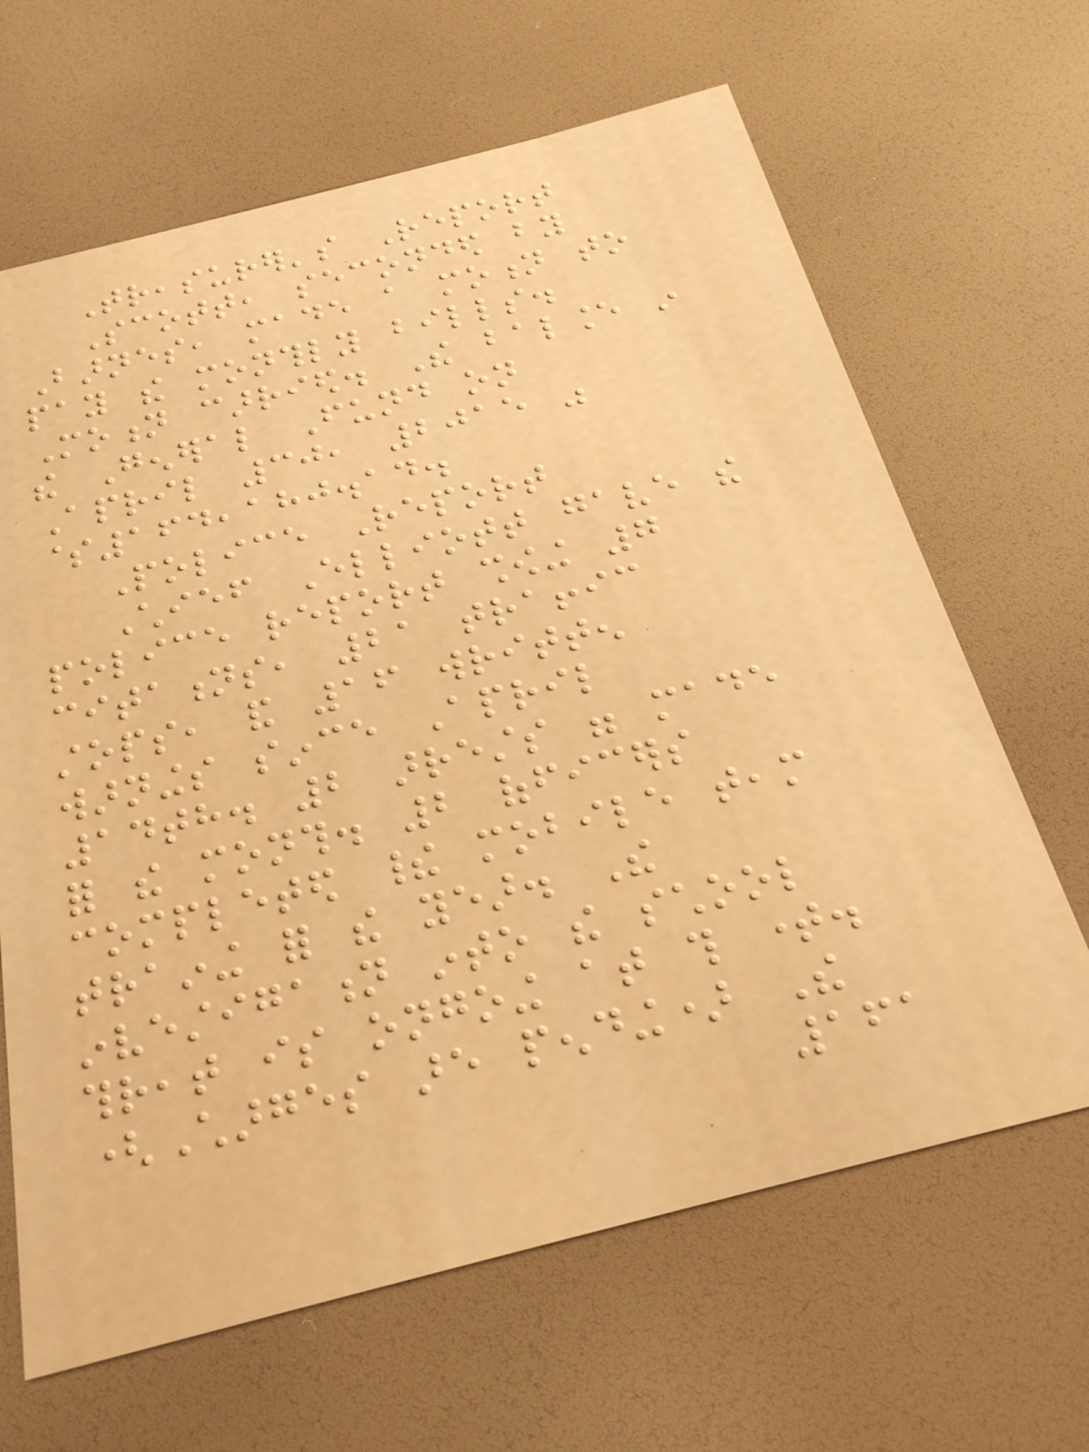Treasurer's Report
Scott, seconded by
Barnes, made a motion to
pay the monthly bills.
Motion carried. The balance in
the General Fund on
April 30, 2015 was
$164,180.14.
Police Report
Chief Elliott gave the
police report showing 7
citations, 21 traffic
stops, and 16 written
warnings since April
14th. 2 arrests were made
for the month. 2 officers
completed their mobile team
training for the year. The
investigation into the school
threat is ongoing at this time.
(Charges are pending) The
161
